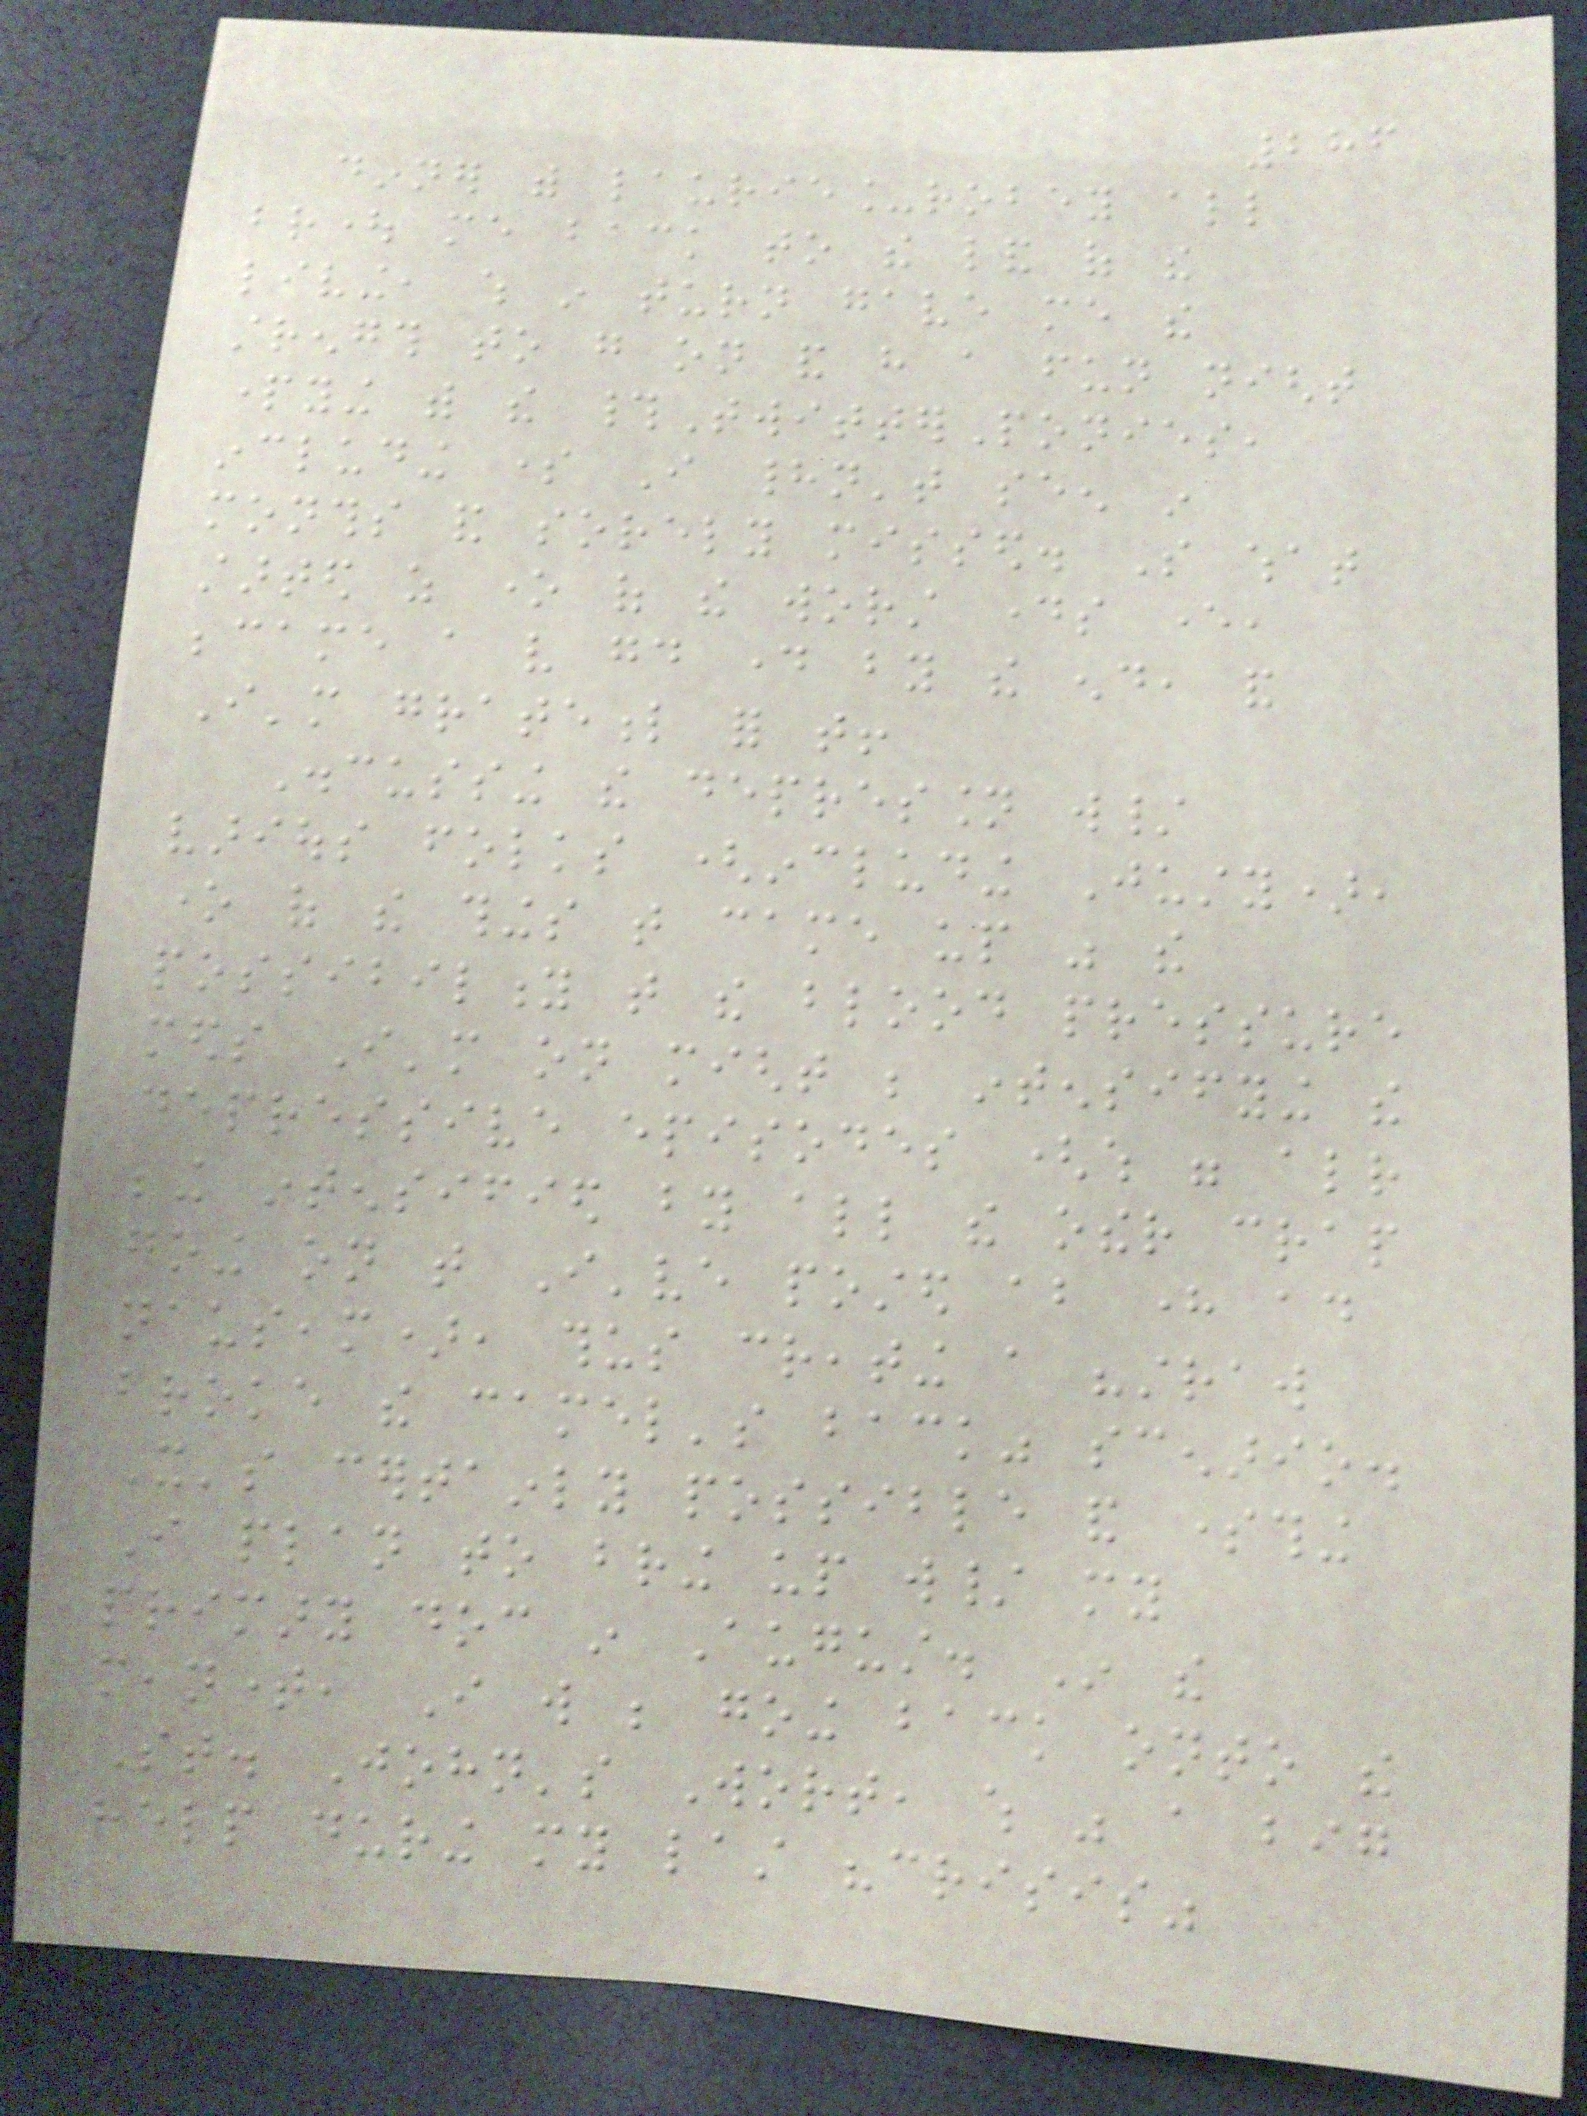286
dinner with laurie_robey all
brought me back to the land of the
living, which in turn gave me the
strength to go on and have a fun night
partying with the #TwitterPonies,
including some I hadn't seen in
months and sorely missed. So what
started as one of the worst days ever,
became a very good day by the end, and
I'm grateful for that!
Discussing the depression w/
various folks (including Justy),
one of the things that came up was the
possibility that the blood pressure
meds I'm on might be intensifying the
depressive episodes (which were already
being intensified by all the other crap
going on that I've posted about here ad
nauseam), thus creating a "straw
broke the camel's back" scenario.
It's certainly possible and something
I plan to bring up w/ my
primary doc in August. In the
meantime, I will be going back onto the
St. John's Wort, which was a big
help during my last "crisis"
